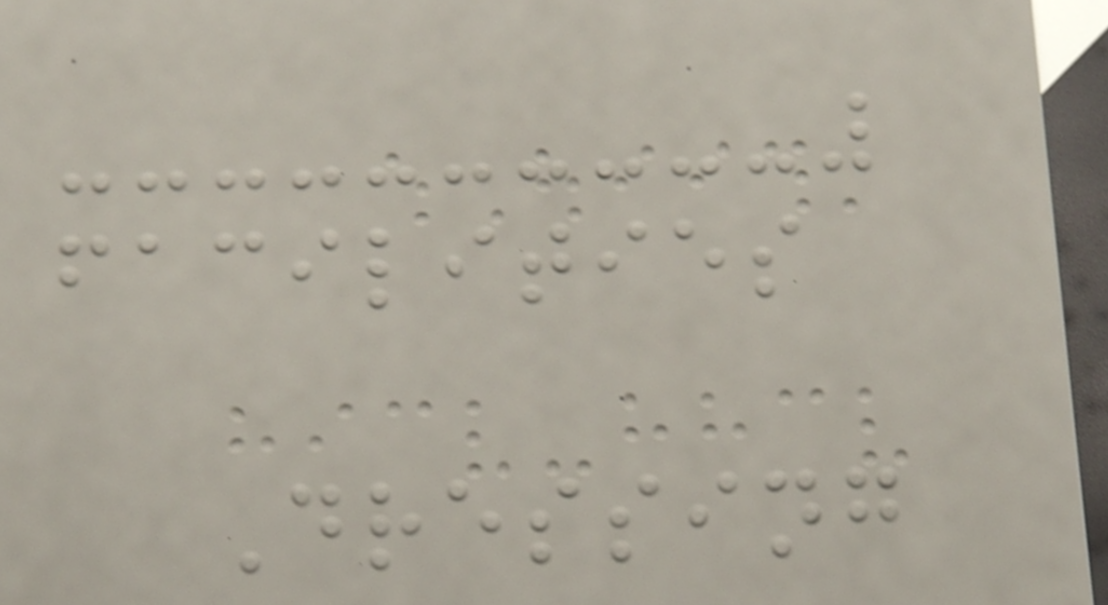facilities
Dressing
